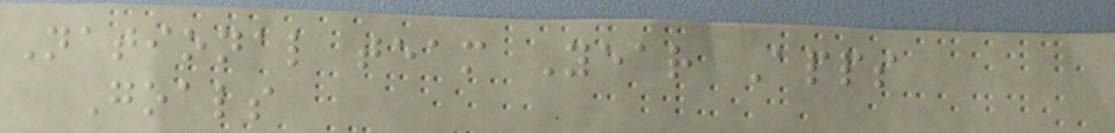National team Year Apps
Goals
